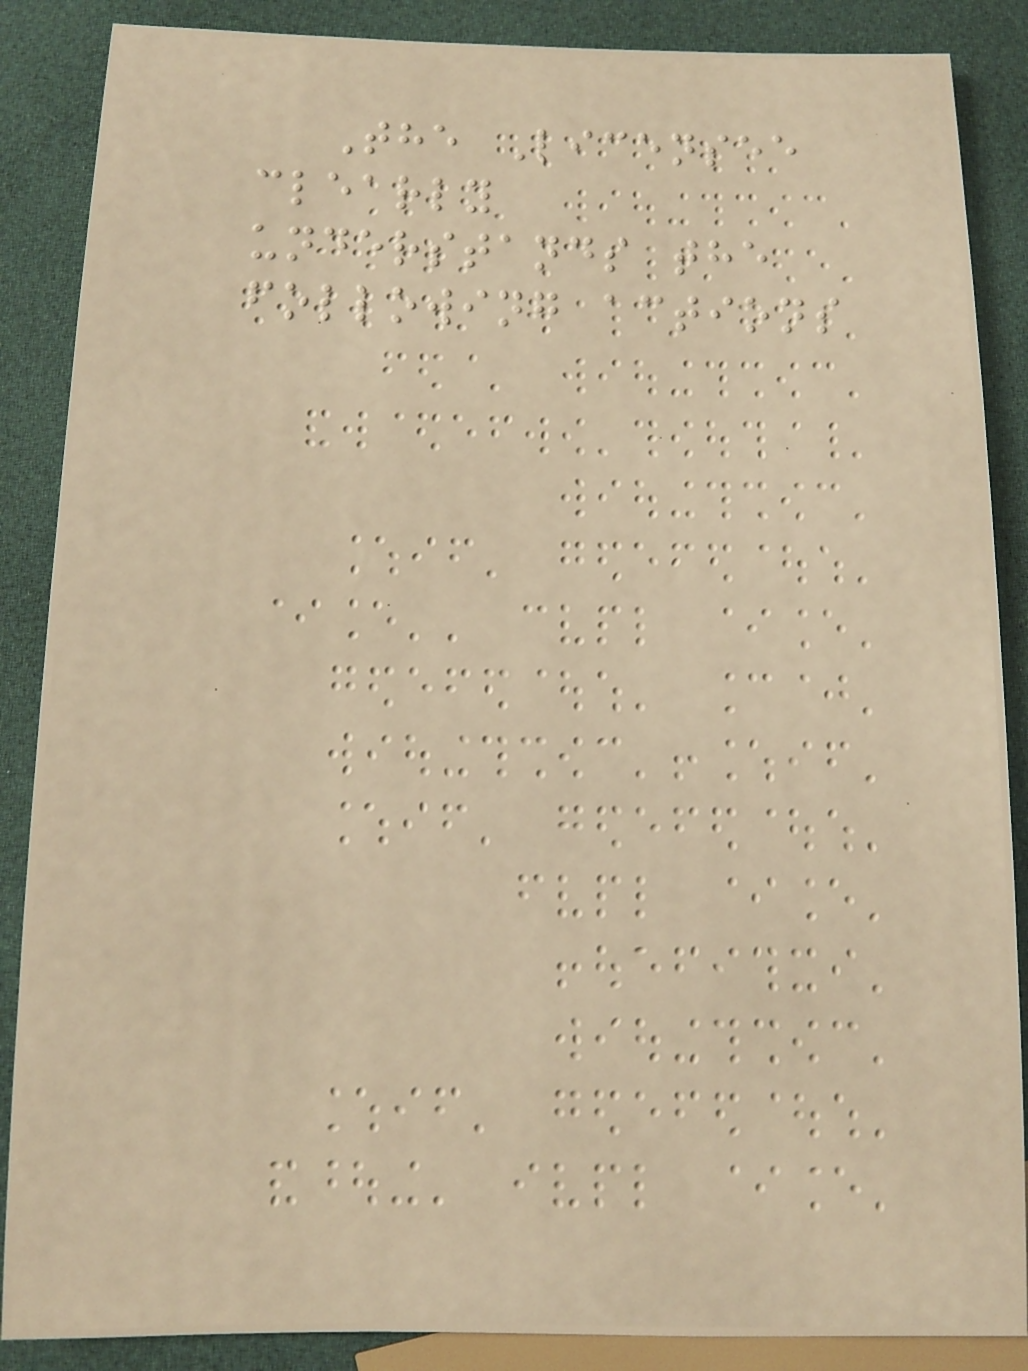The Licensee
clearly
understands the
following actions
